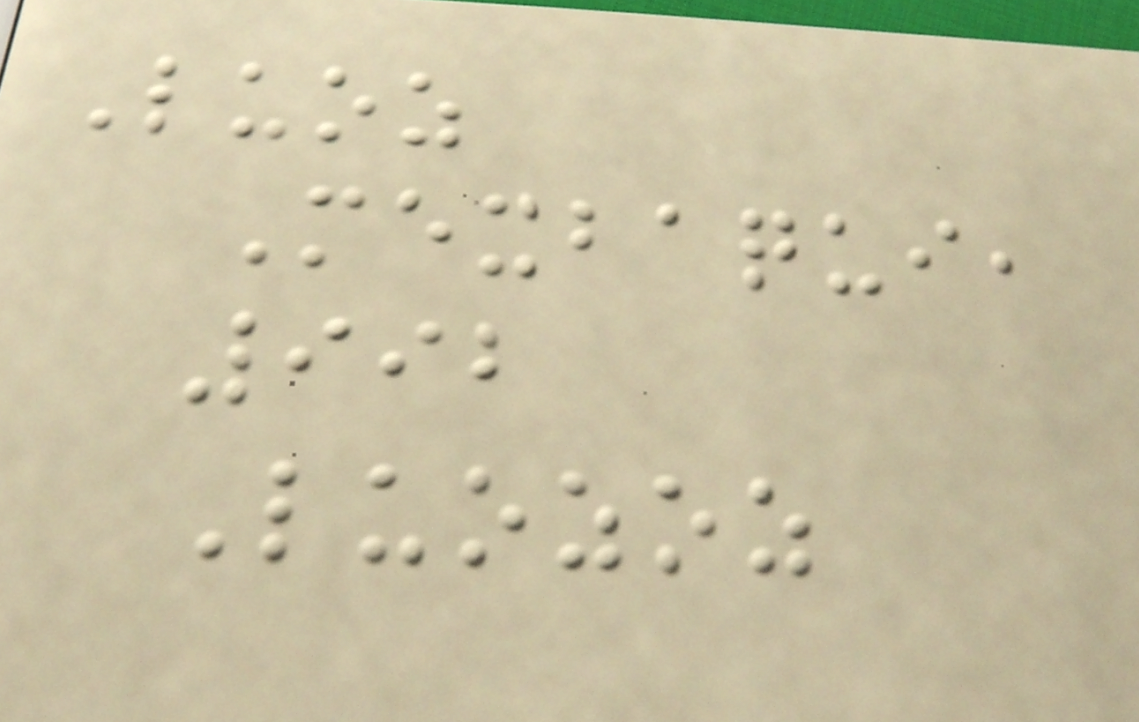Luoz
Mexbaqui,
992
Luozoz
